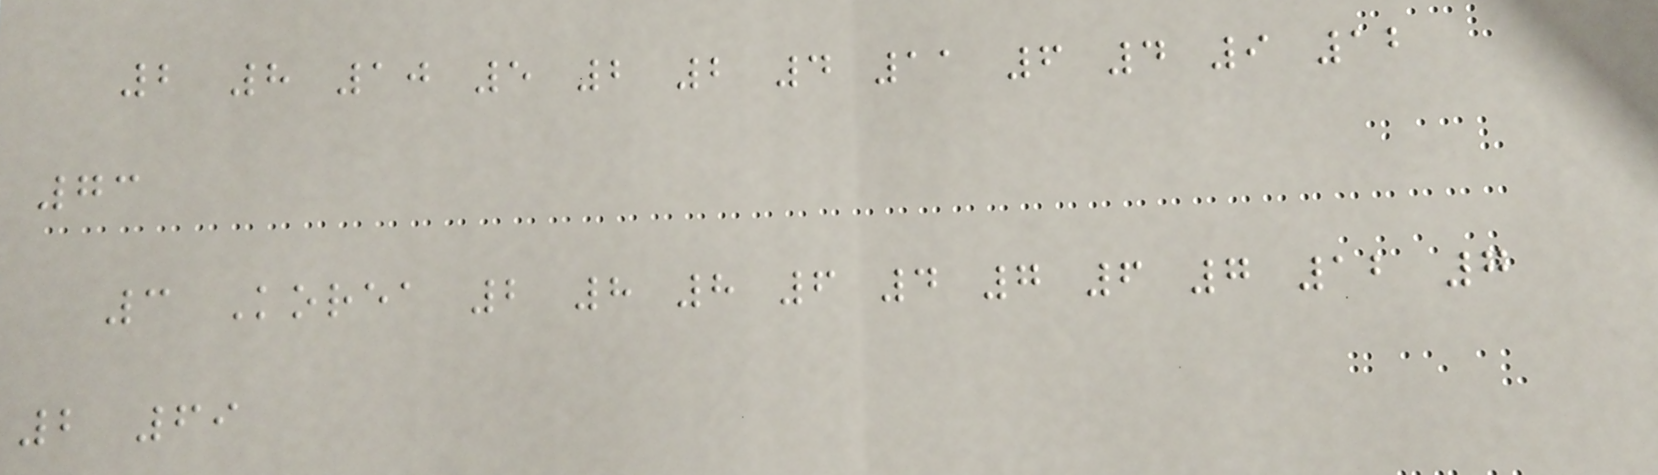2 8 10 5 2 2 4 11 6 4 9 12
73
3 Korea 2 8 8 6 4 7 6 7 12 7
2 69
